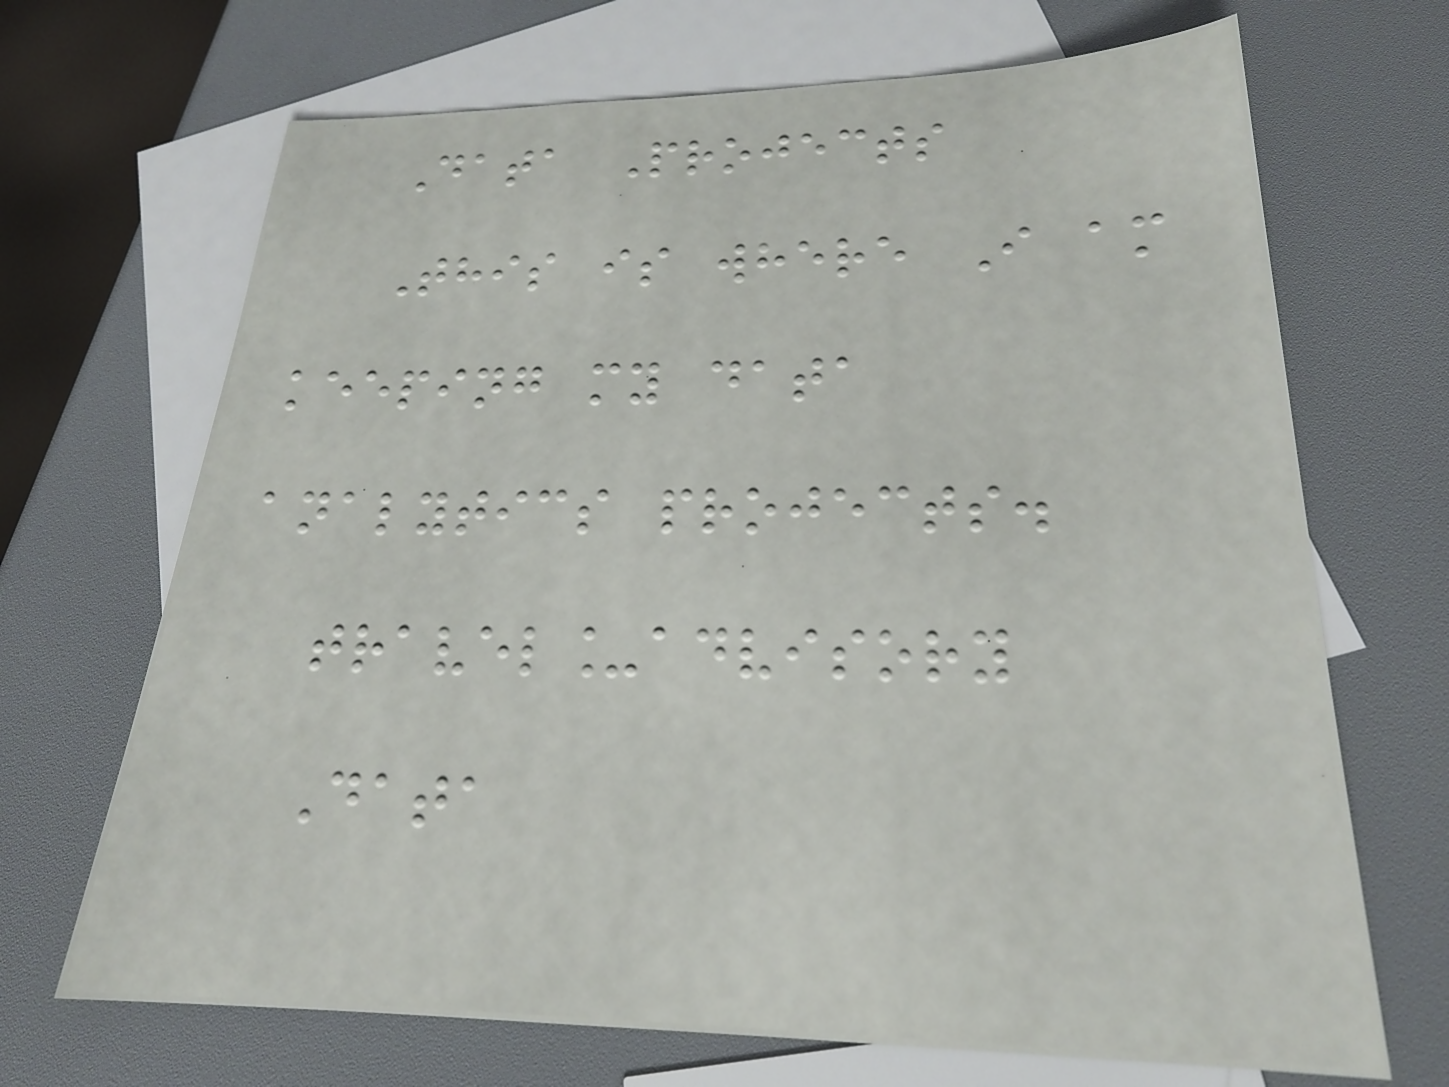Data Projects
This is where I am
keeping my data
analytics projects.
travel_advisory
Data
